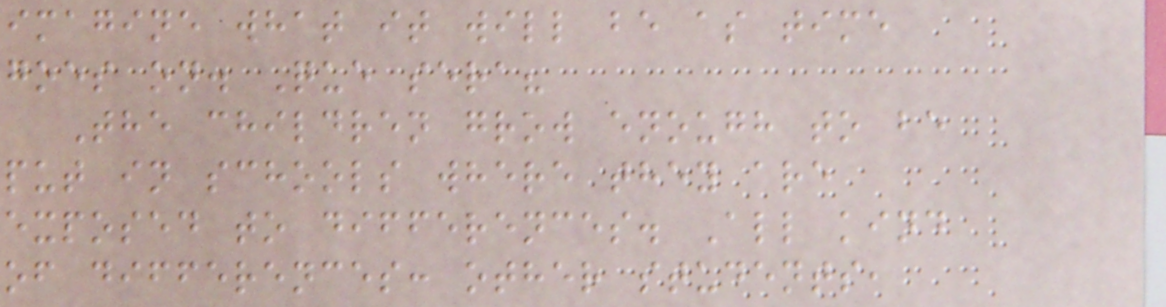imagine what it will be as time
goes on. Que sera?
The children grow enough to be
put in schools where they are
exposed to differences. All kind
of differences: other students,
